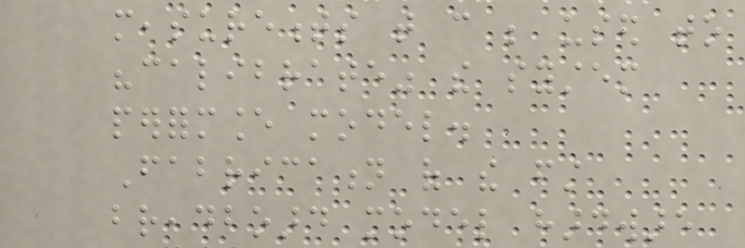measurements that can be used to
"calibrate" the system
performance model.
Fabrication of the first
breadboard model hardware
